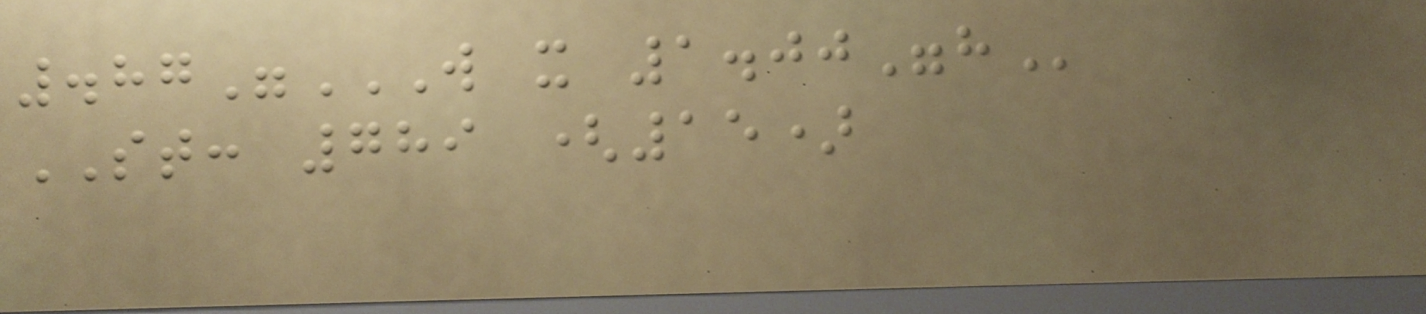.87"W X 1.00"H
ST: 789 (15)
